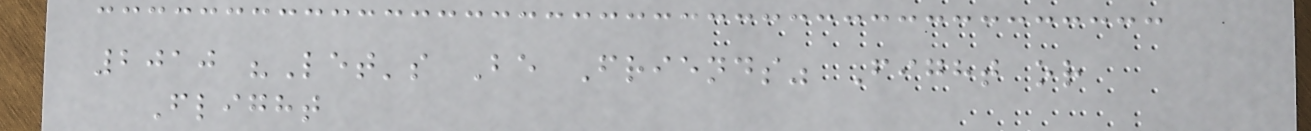2010 "Let's Be Friends" Fight or
Flight
